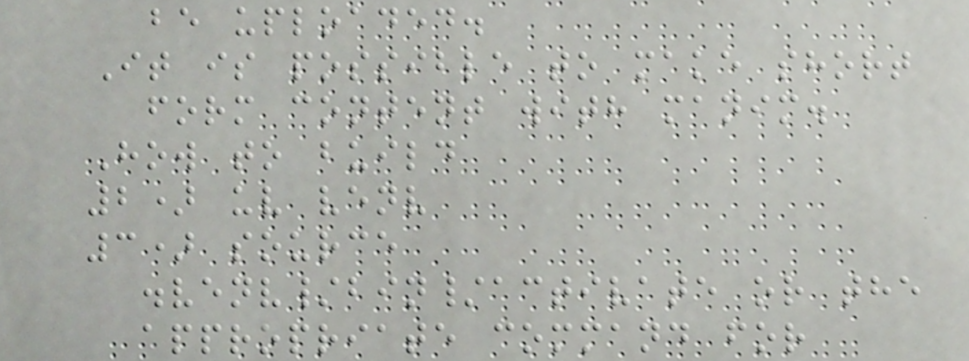be uploaded.
It is possible to make short
form content with manim.
How to build
2) uv venv
3) source
.venv/bin/activate or the
appropriate command for
